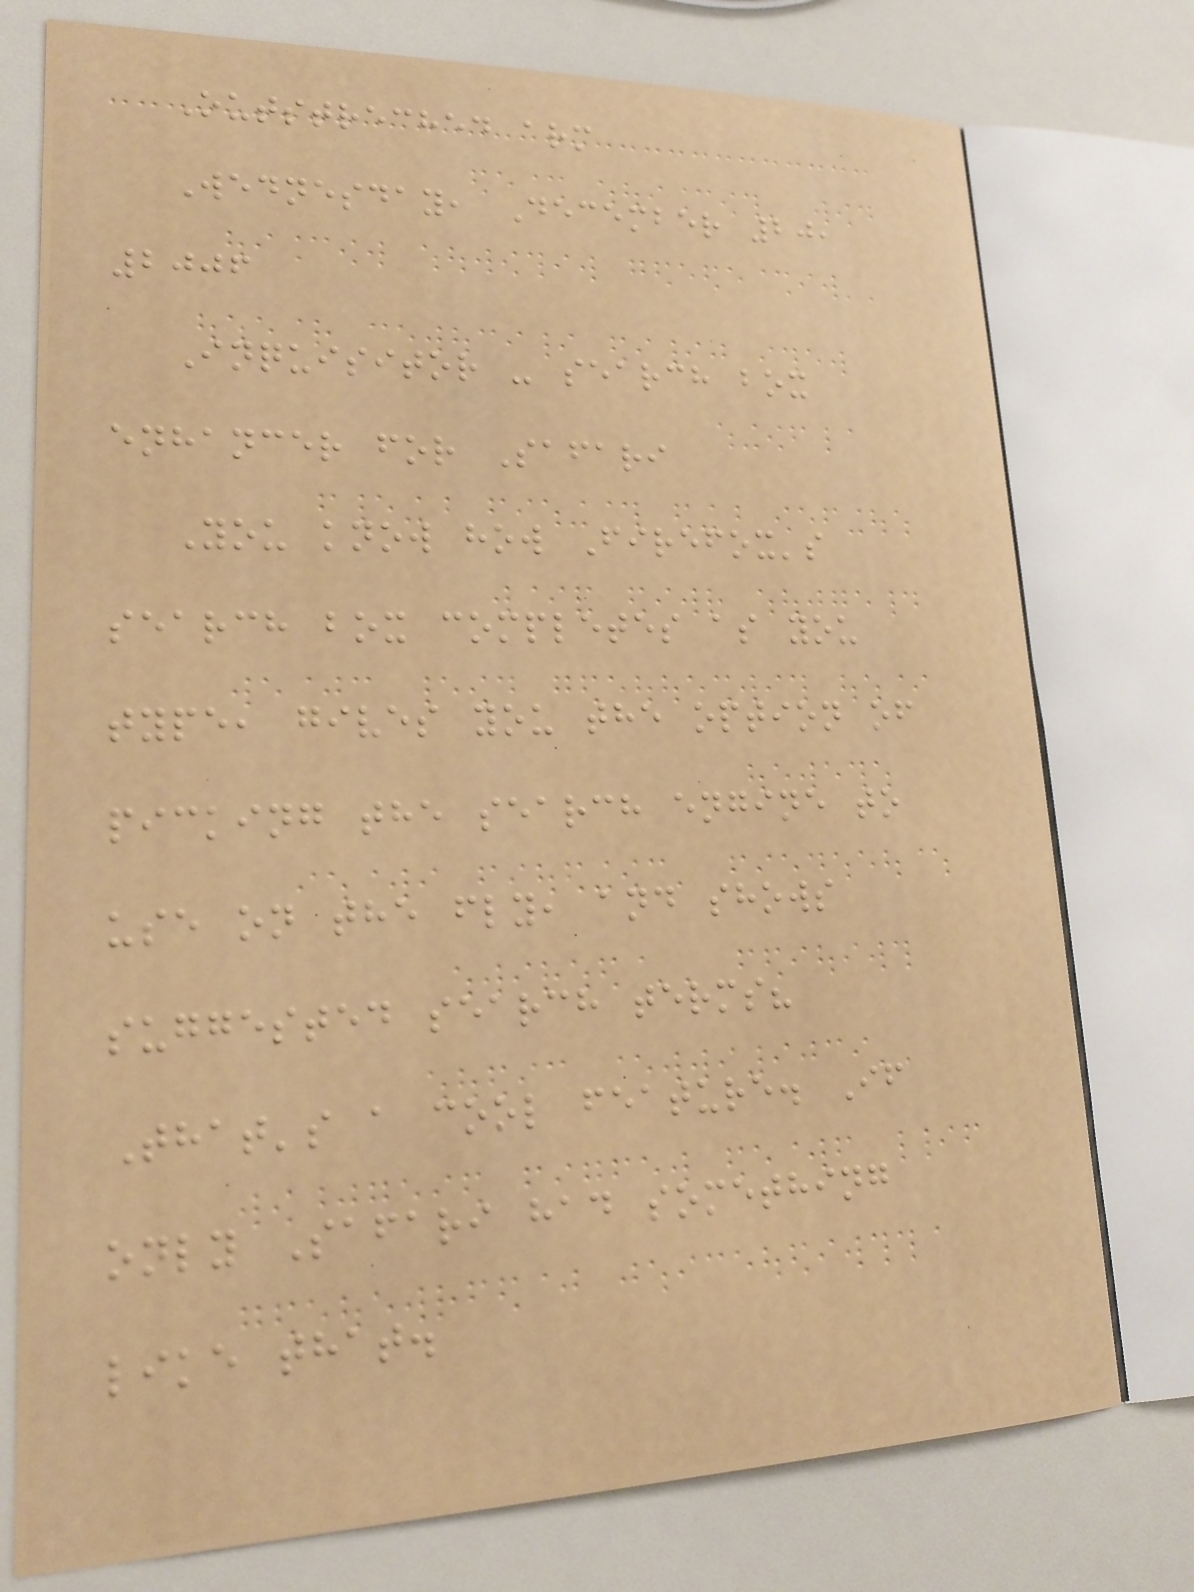Outstreched arm
Wednesday, December 20,
2006
Inquisitor - search box
enhancer for Safari
You know how Firefox's
search box completes as you
type, gives you the option of
picking the search engine to
use on the fly, and shows
suggested search terms?
That's a cool feature. If
only Safari had something
like that.
